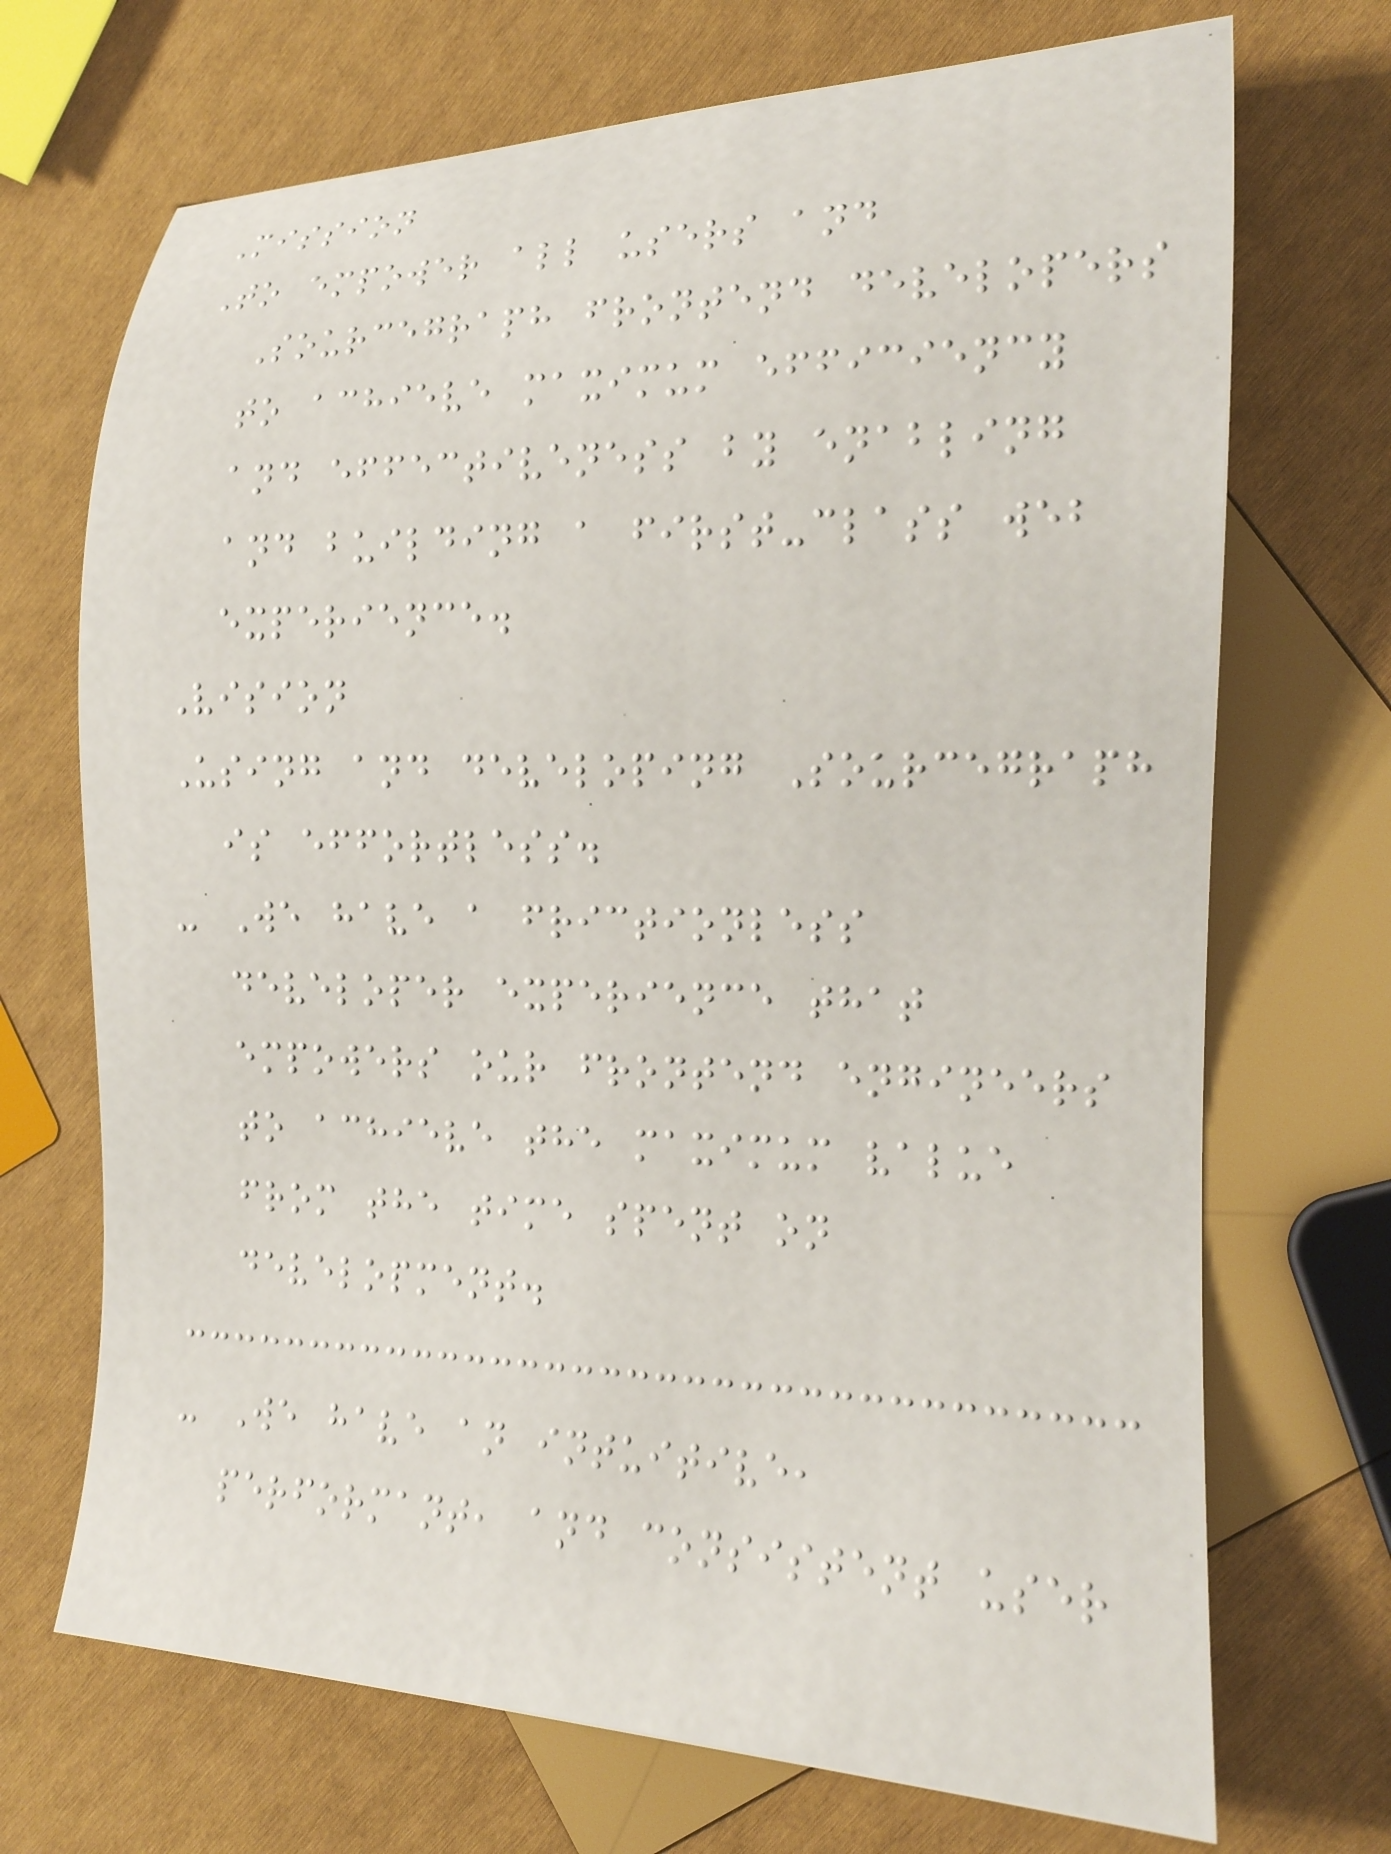Mission
To empower all users and
Sourcegraph frontend developers
to achieve maximum efficiency
and effectiveness by enabling
and building a first-class web
experience.
Vision
Using and developing Sourcegraph
is effortless.
- We have a frictionless
developer experience that
empowers our frontend engineers
to achieve the maximum value
from the time spent on
development.
- We have an intuitive,
performant, and consistent user
